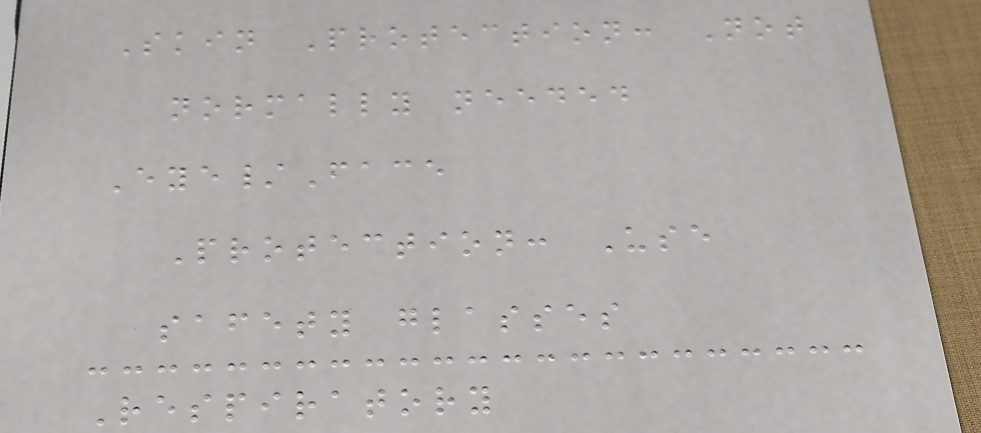Skin Protection: Not
normally needed
Eye/Face
Protection: Use
safety glasses
Respiratory
